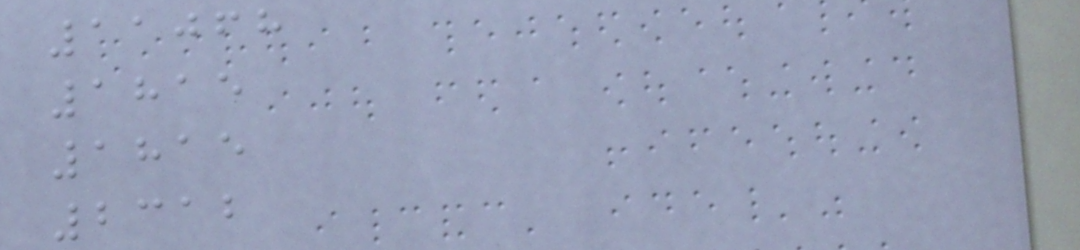11068
1815
1815
2312
